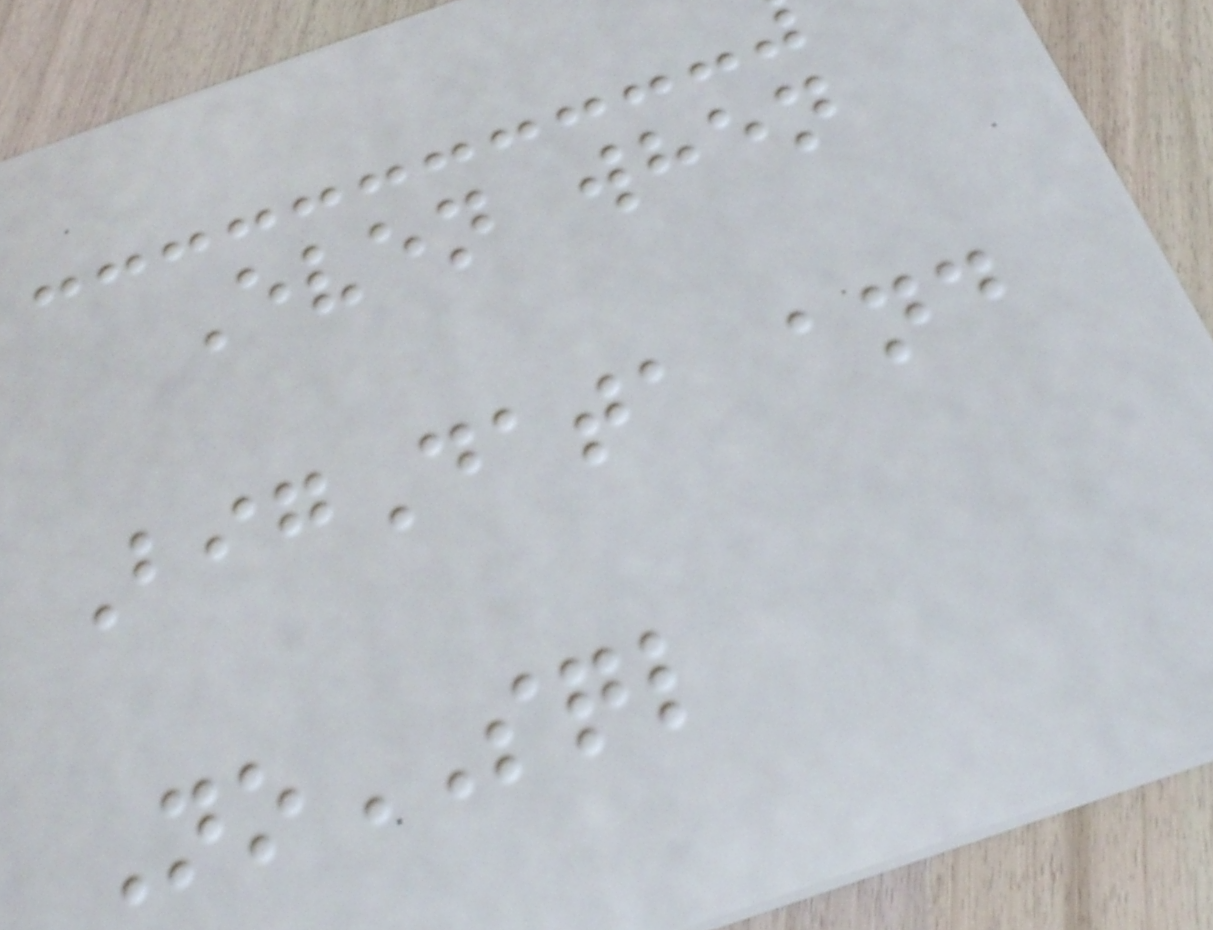Even when
BigData and
NoSQL
